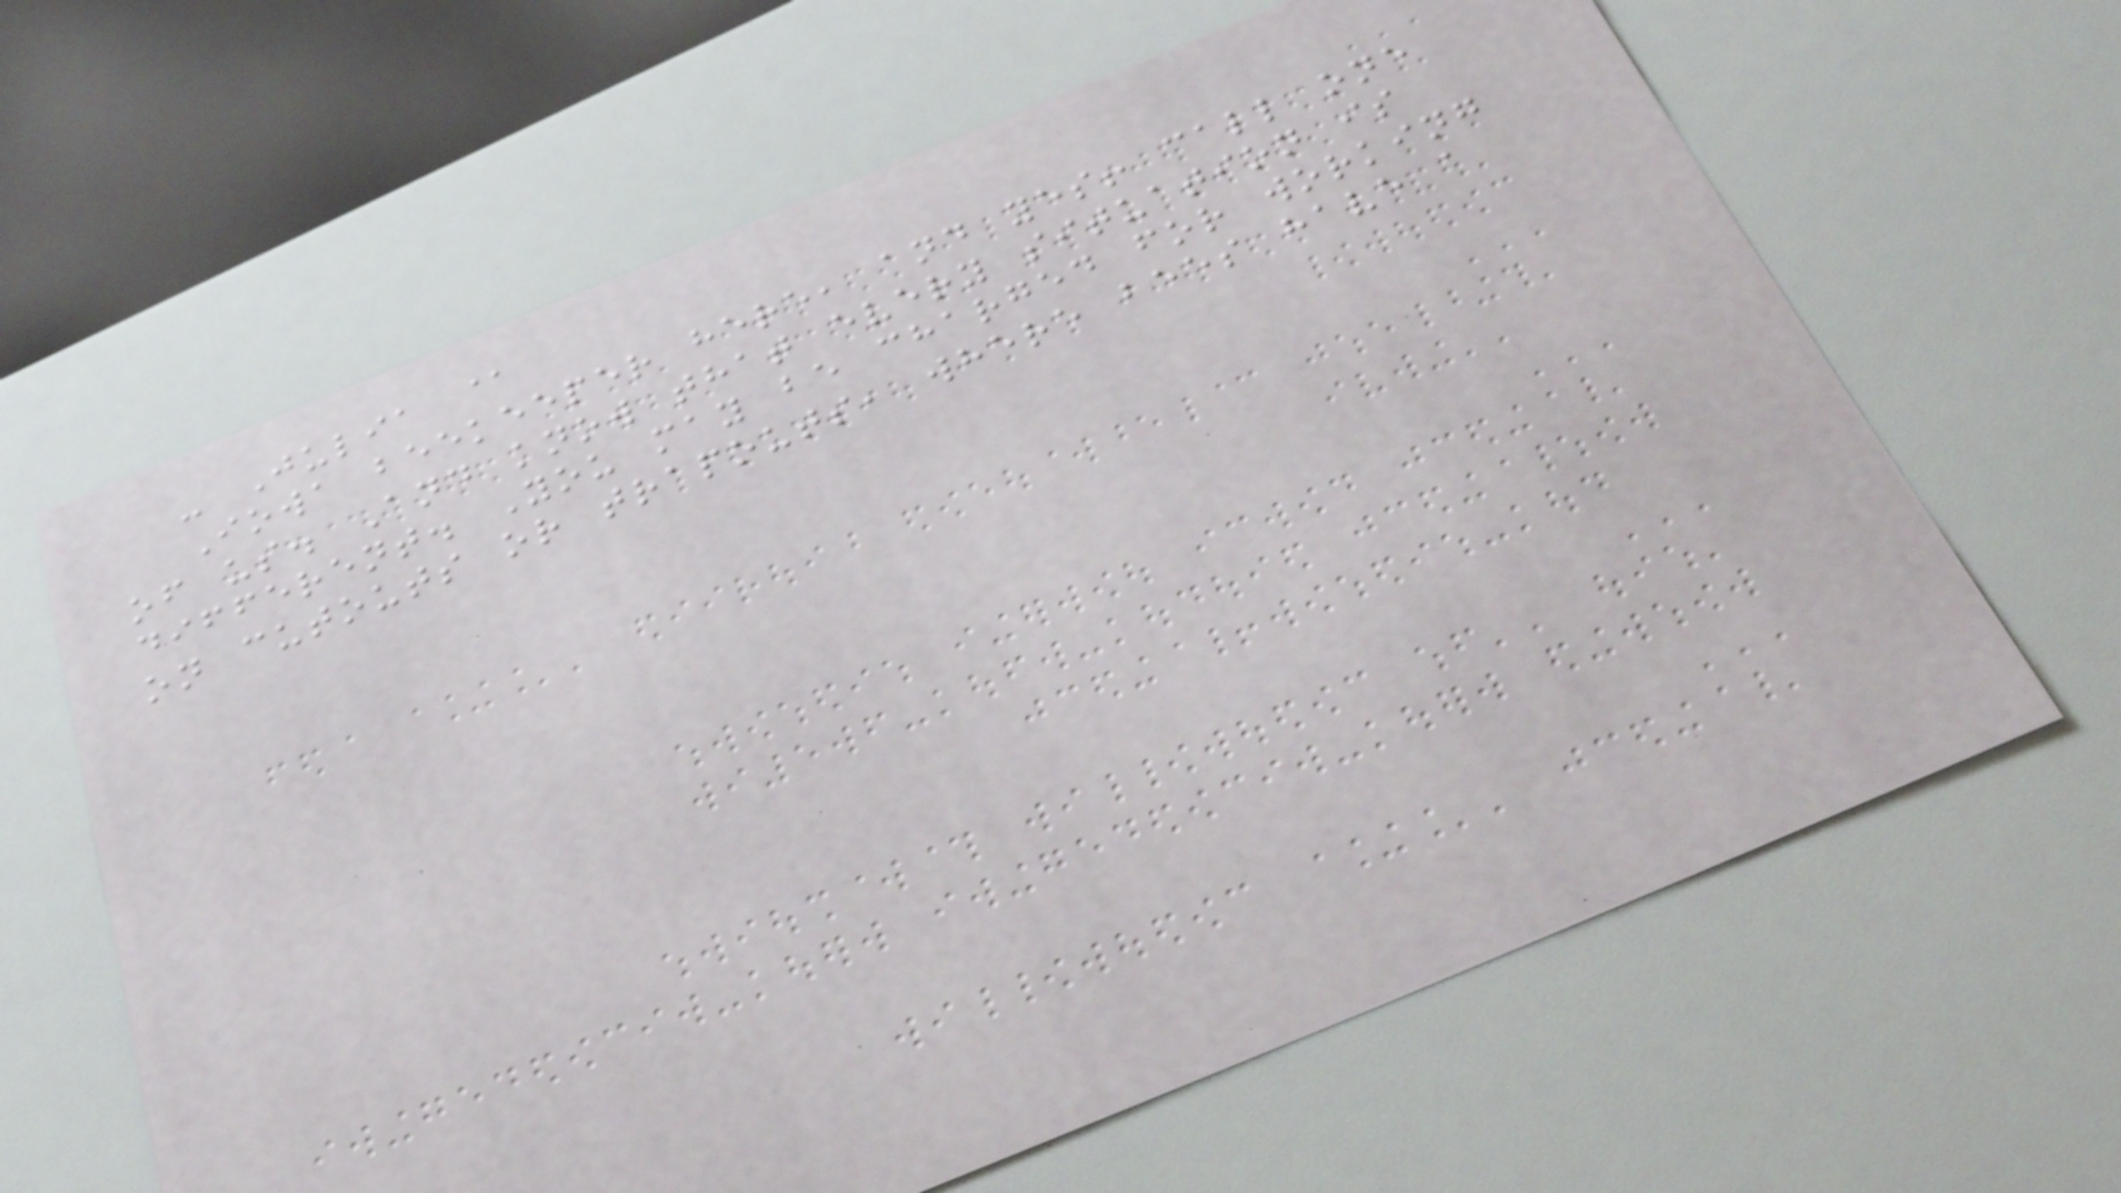- Julia @
Iowa beekeeper here, and yes! call one
of us. And know that every situation is
different. You may be charged for working
on cutouts or trapouts, where bees have a
